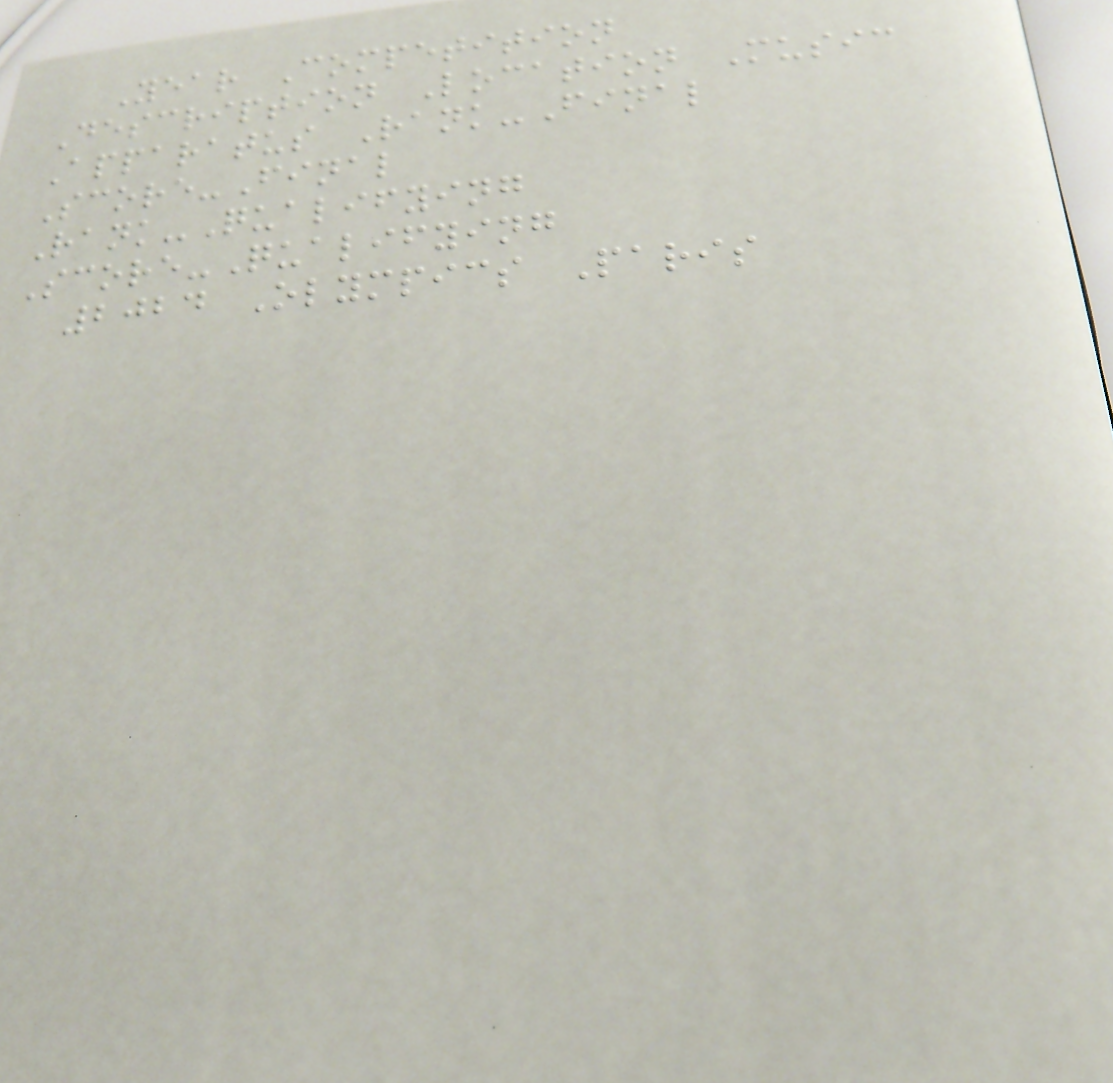Year Competition
Description Location Music
Apparatus Rank-Final
Score-Final
Rank-Qualifying
Score-Qualifying
2024 Olympics Paris
